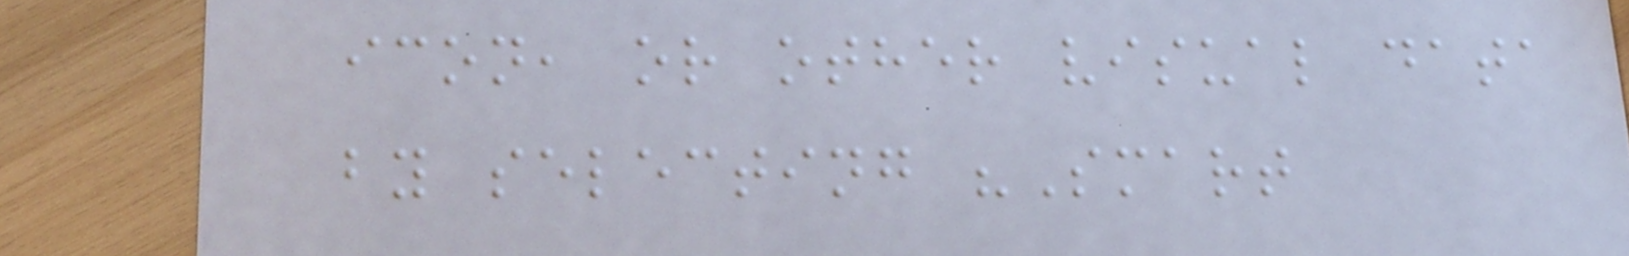icon, or other visual data
by selecting "Smart
